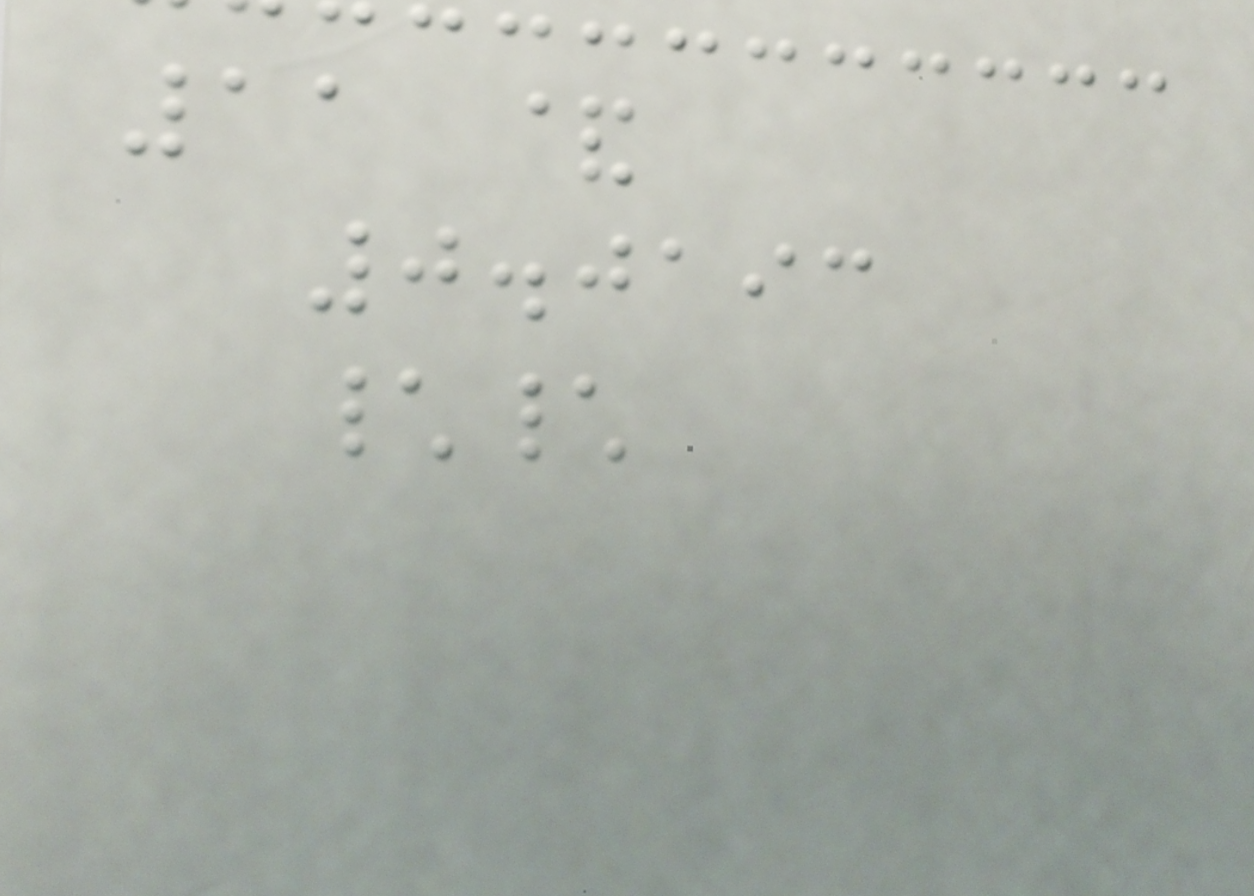11 &
0.0193
\\
